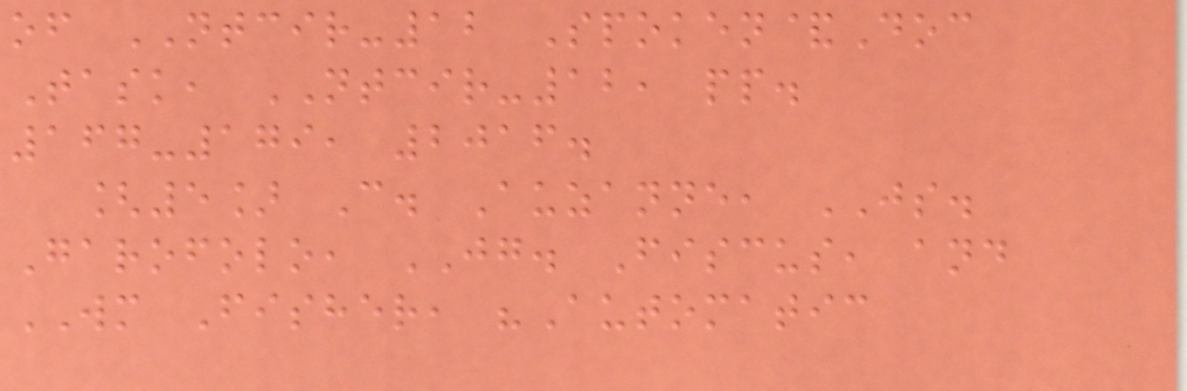of NTCIR-12 Spoken&Doc
Task, NTCIR-12, pp.
167-179, 2016.
[5] C. Auzanne, JS.
Garofolo, JG. Fiscus, and
WM Fisher, "Automatic
